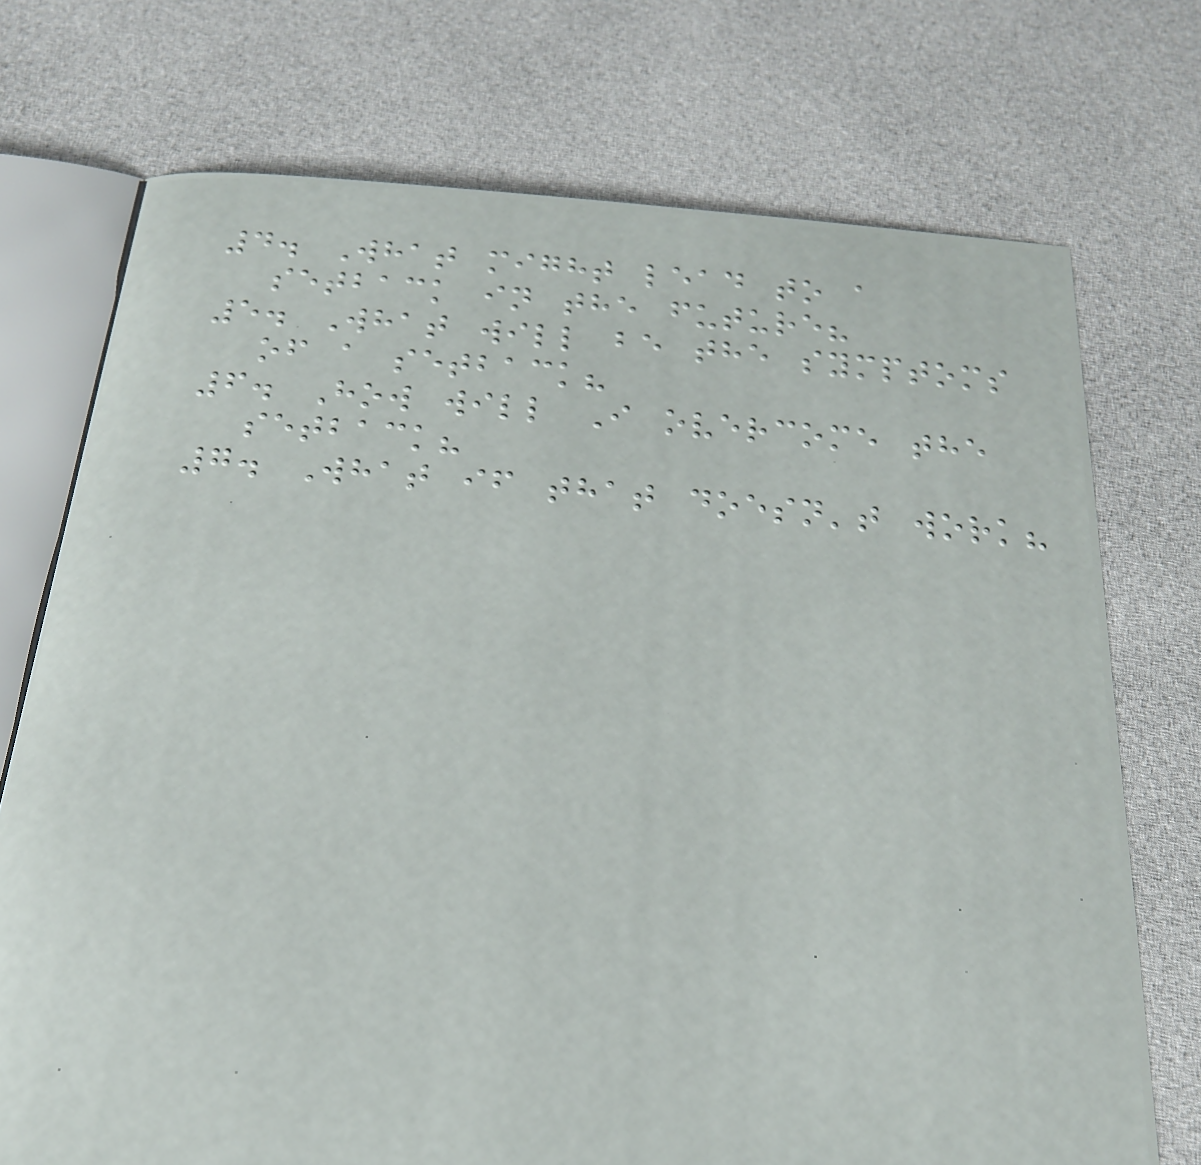4. What might lead to a
setback in the future?
5. What will be the symptoms
of a setback?
6. How will I overcome the
setback?
7. What if that doesn't work?
